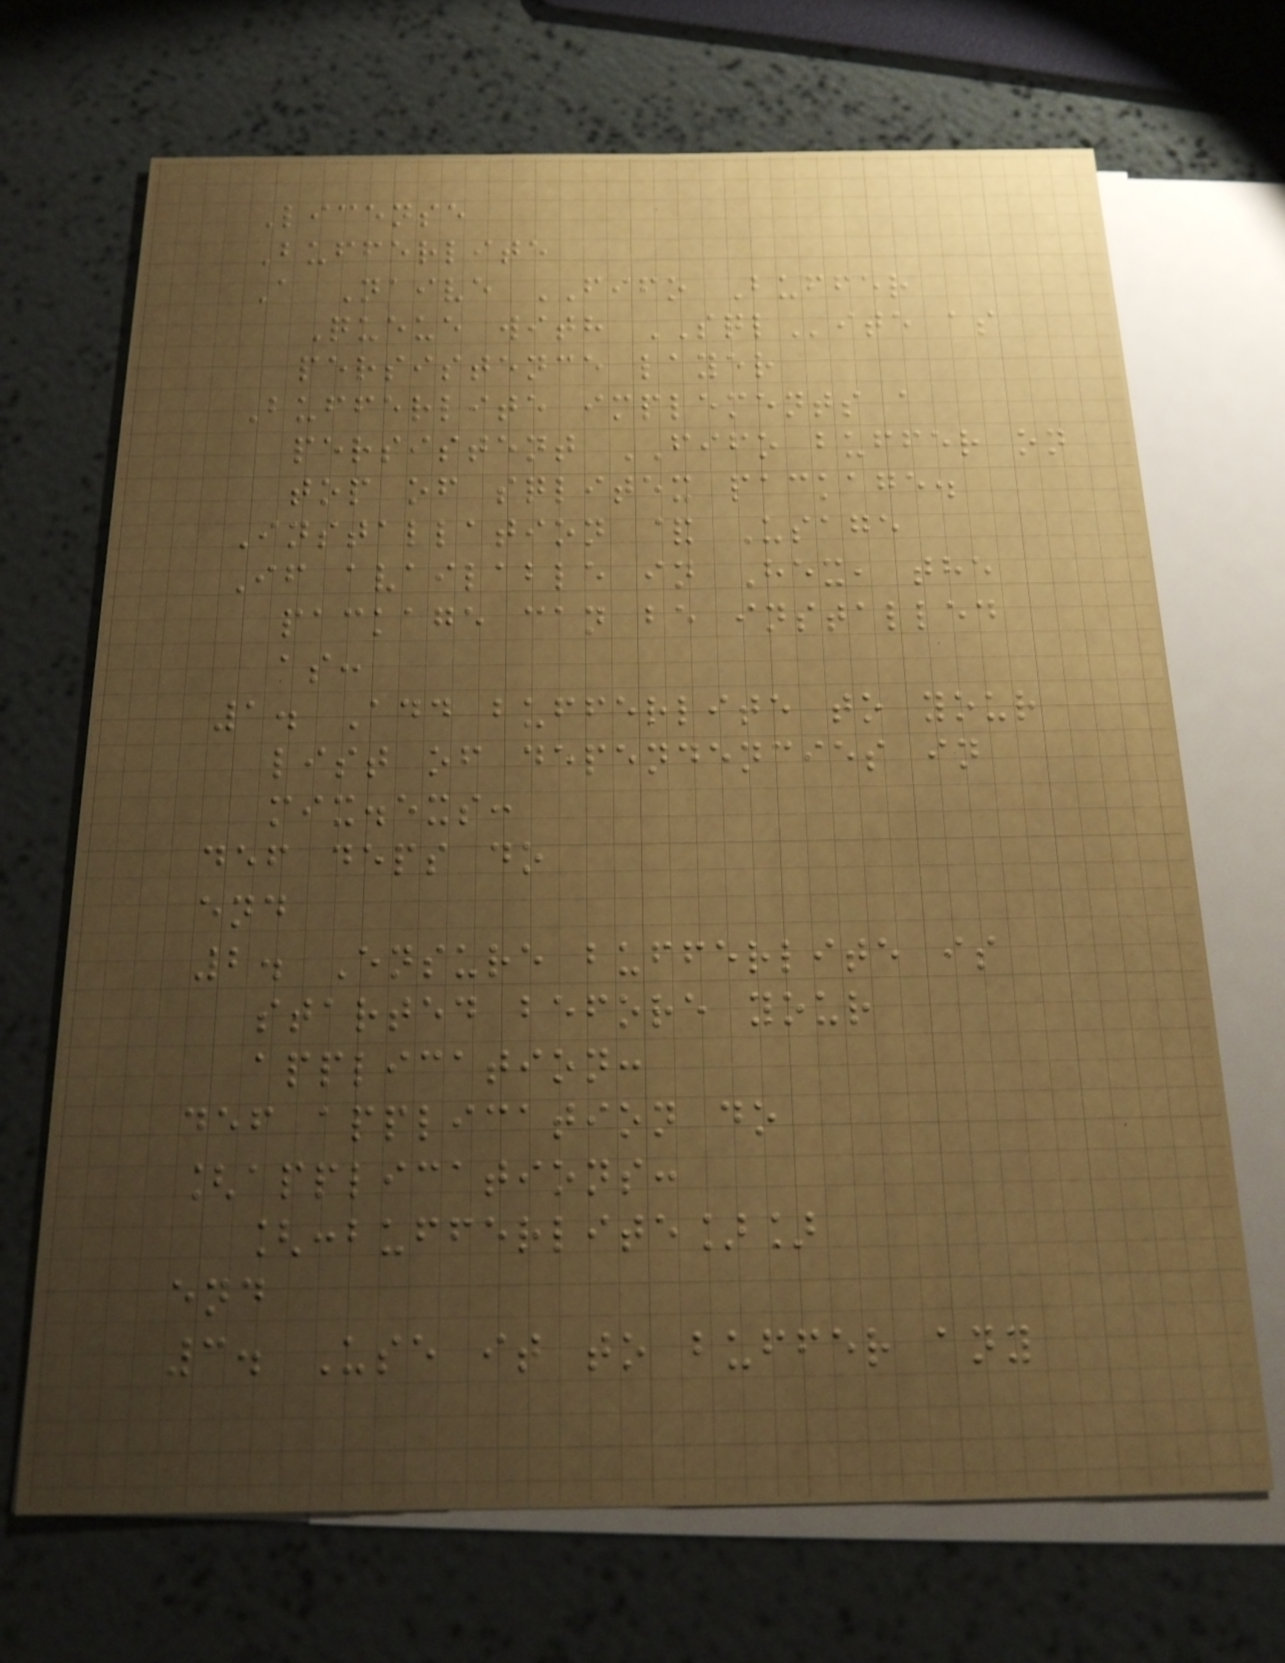License
Bufferlite
A Naive FIFO Buffer
Queue with SQLite as
persistence layer
Bufferlite implements a
persistent FIFO buffer on
top of sqlitex package.
Installation & Usage
If available in Hex, the
package can be installed
as:
1. Add bufferlite to your
list of dependencies in
mix.exs:
def deps do
end
2. Ensure bufferlite is
started before your
application:
def application do
[applications:
[:bufferlite]]
end
3. Use it to buffer any
